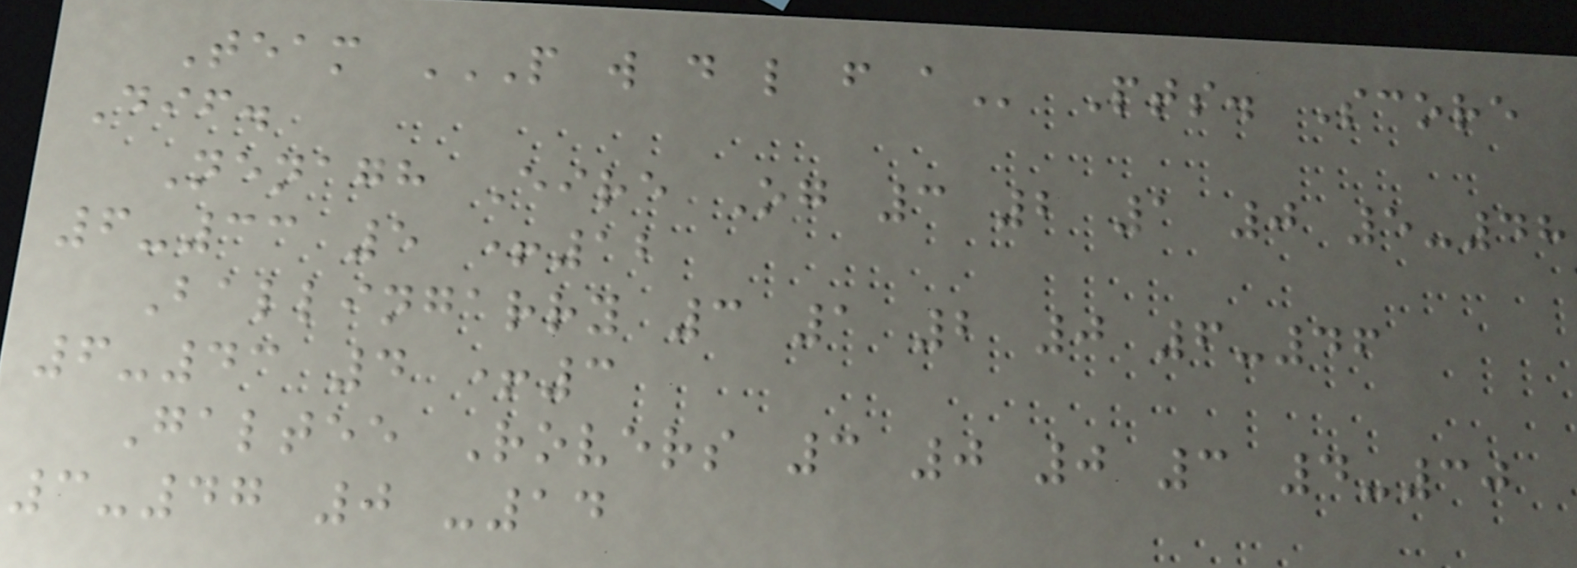Team P W D L F A Pts. Score
Dif.
Nenagh Eire Og 3 2 1 0 5-48
6-33 5 +12
Ballingarry 3 1 2 0 6-46
6-43 4 +3
Galtee Rovers 3 0 0 3 4-30
3-47 0 -14
